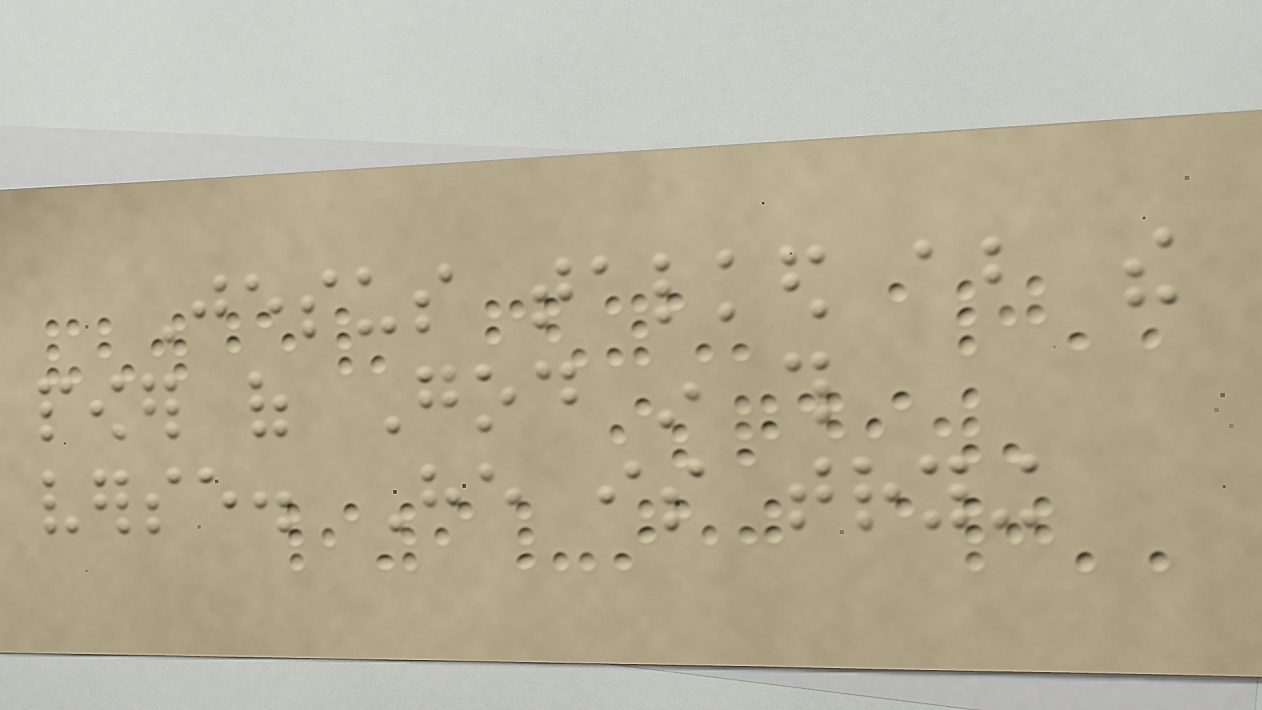Jesus talked about the
power of God in this
verse. He is trying
